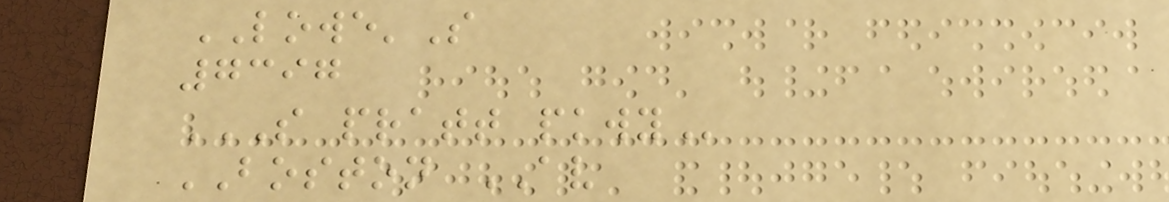LOWE'S
7397
S PRATT PKWY
BOSTON AV
